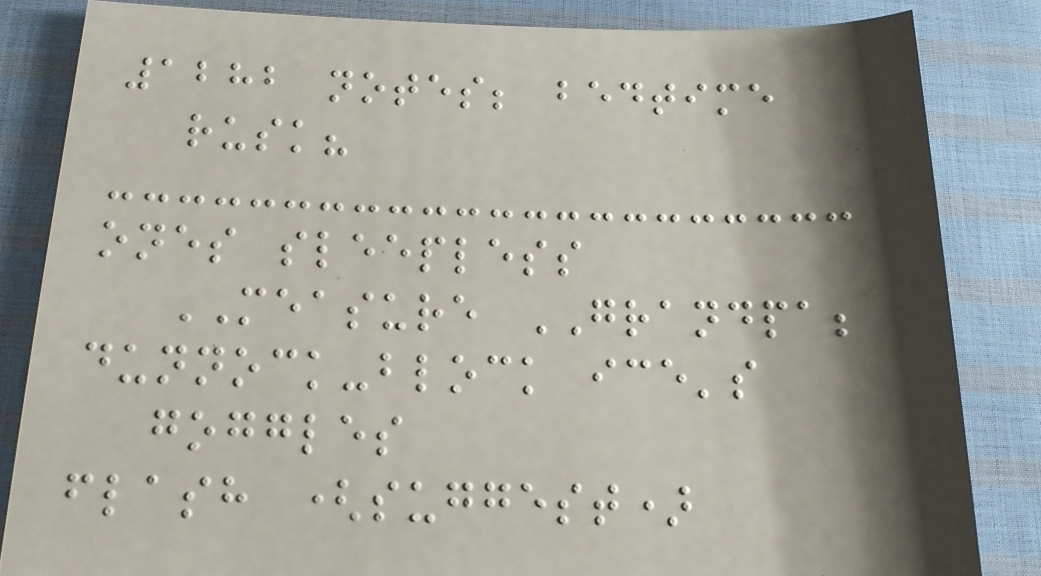1282 notes; bedtime
rusk?
ones sleepless
MEASURE GRANDPA;
dunnock-block ice's
goggles
flash (suggest)
